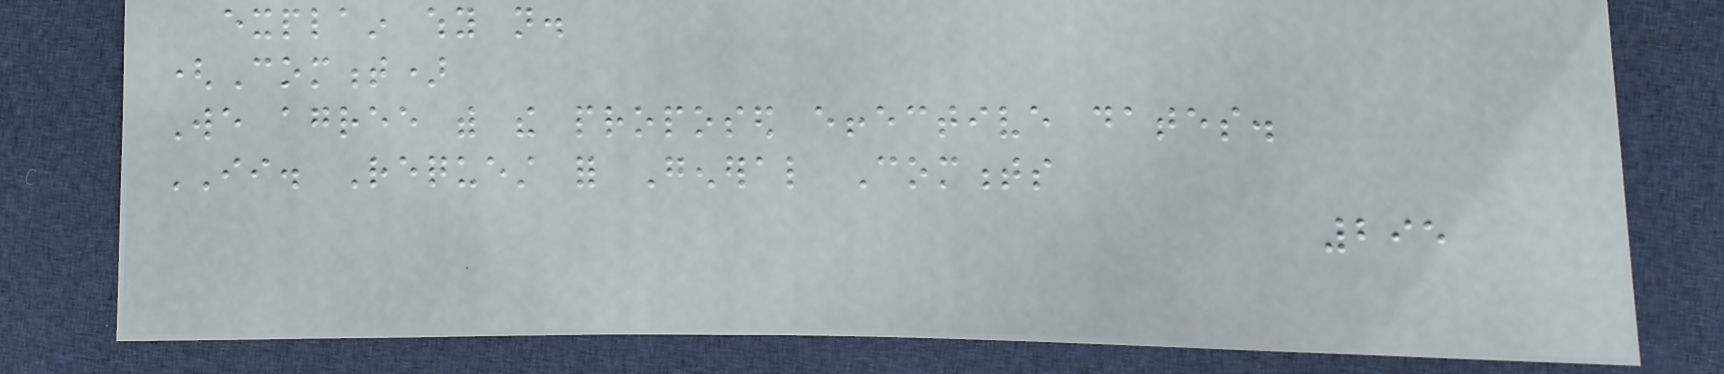explain why not.
(Comment)
We agree with the proposed effective dates.
II. Request for General Comments
295
